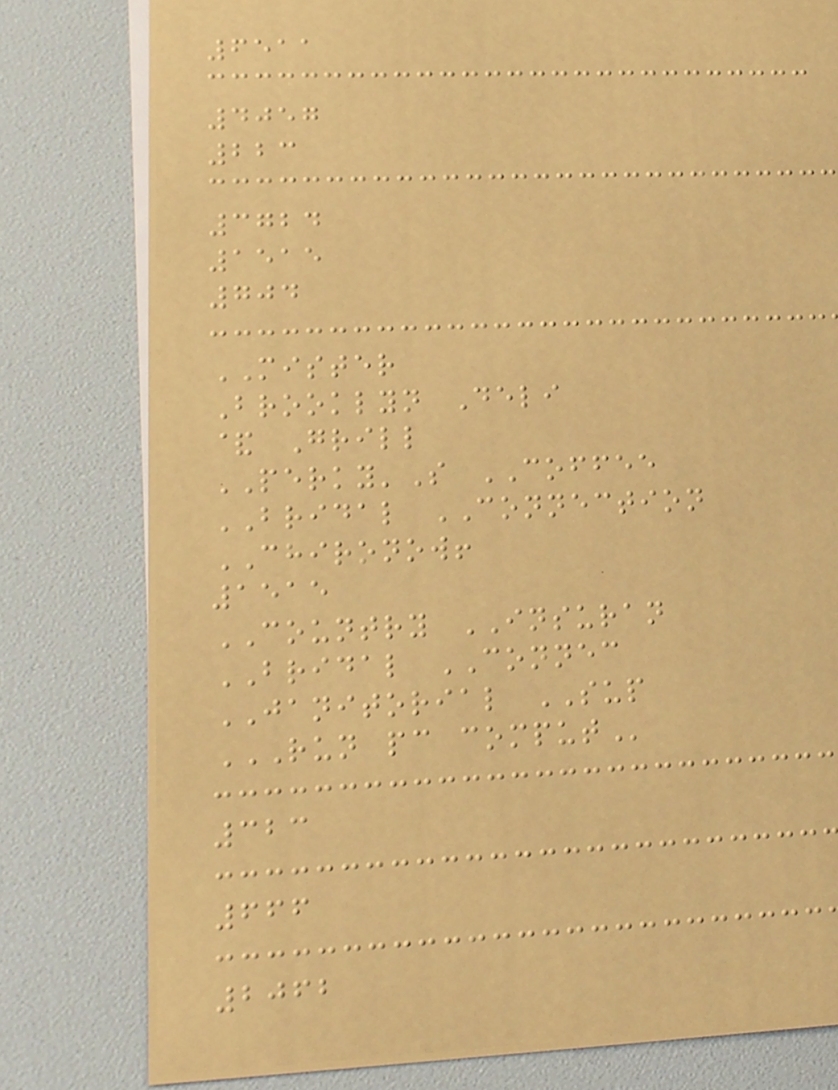6511
4057
223
3724
1515
704
MISTER
Brooklyn Deli
& Grill
PERKY'S COFFEE
BRIDAL CONNECTION
CHIRONOW!
1515
COUNTRY INSURAN
BRIDAL CONNEC
JANITORIAL SUP
RUN PC COMPUT
323
666
2062
